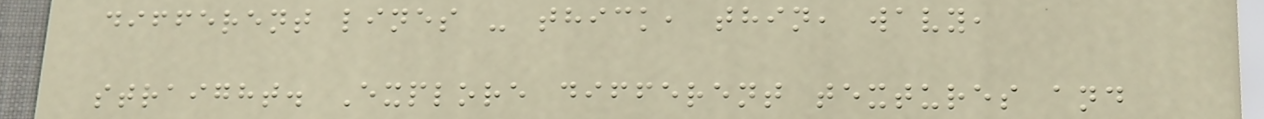different lines - thick, thin, wavy,
straight. Explore different textures and
